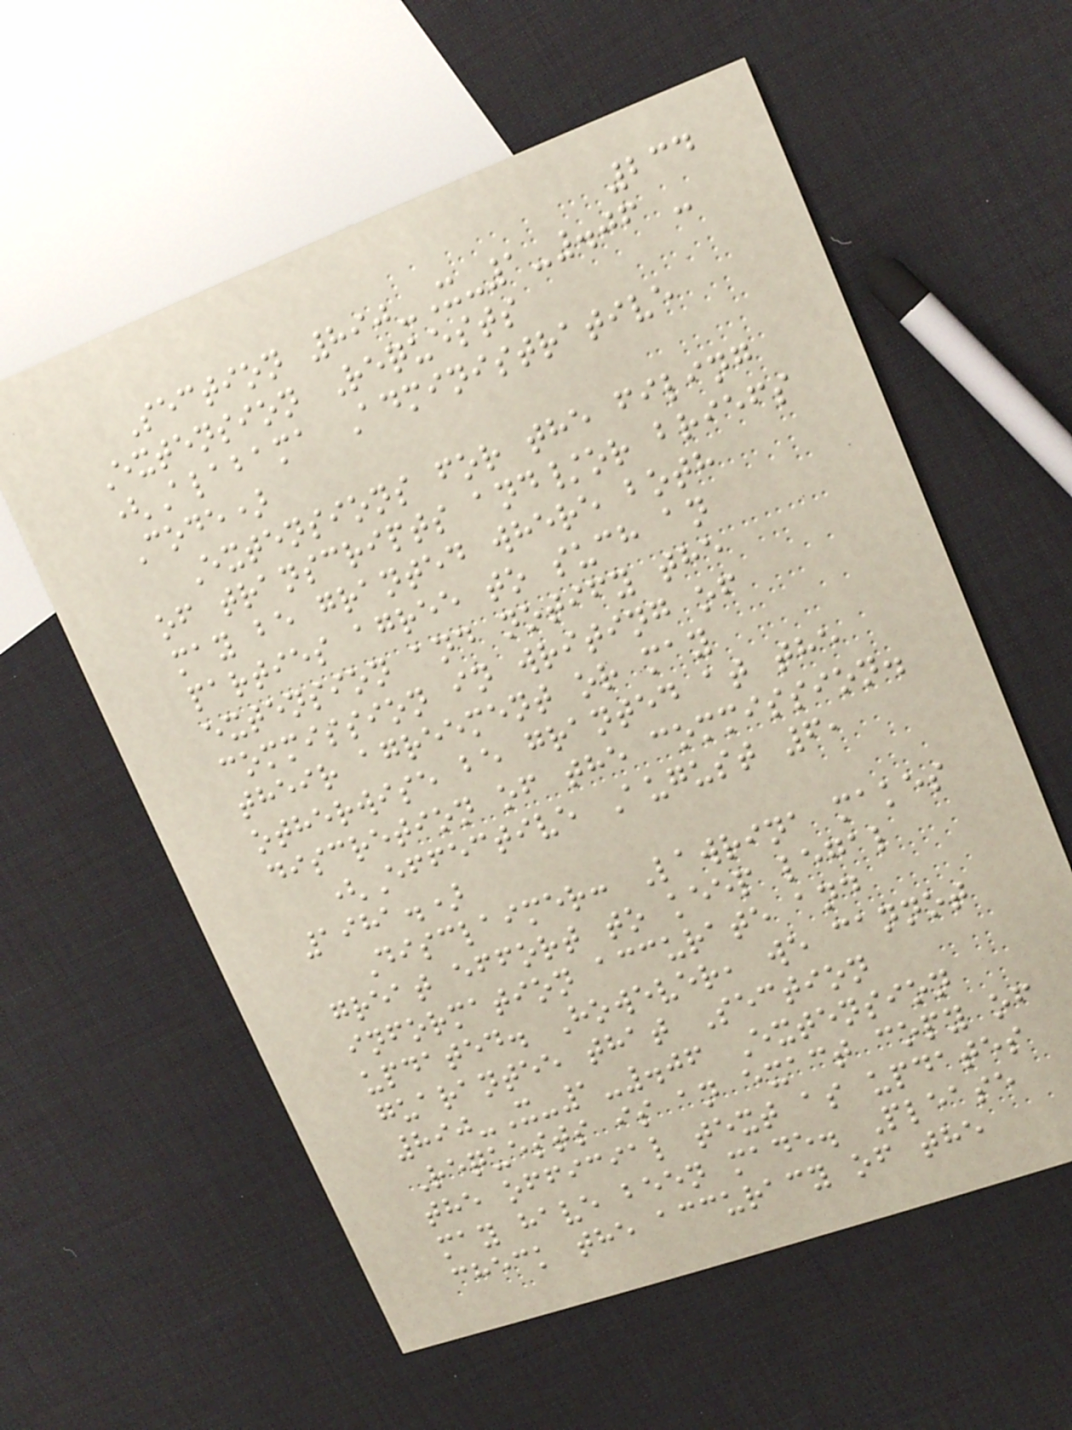234
Section 890-X-1-.06 -
Extension Requests
(Alabama Administrative
Code)
Extensions for the filing
of transcripts and/or briefs
may be granted where both
parties agree to such an
extension and notify the
commission in writing of
their agreement or may
otherwise be granted at the
discretion of the commission.
(Effective August 6,
1981.)
Disclaimer: Lawrina makes
great effort to keep legal
information accurate and
updated. However, we cannot
guarantee that Section
890-X-1-.06 Extension
Requests is an exact copy of
the official text as updates
may have been made. Please
check the accuracy of the
